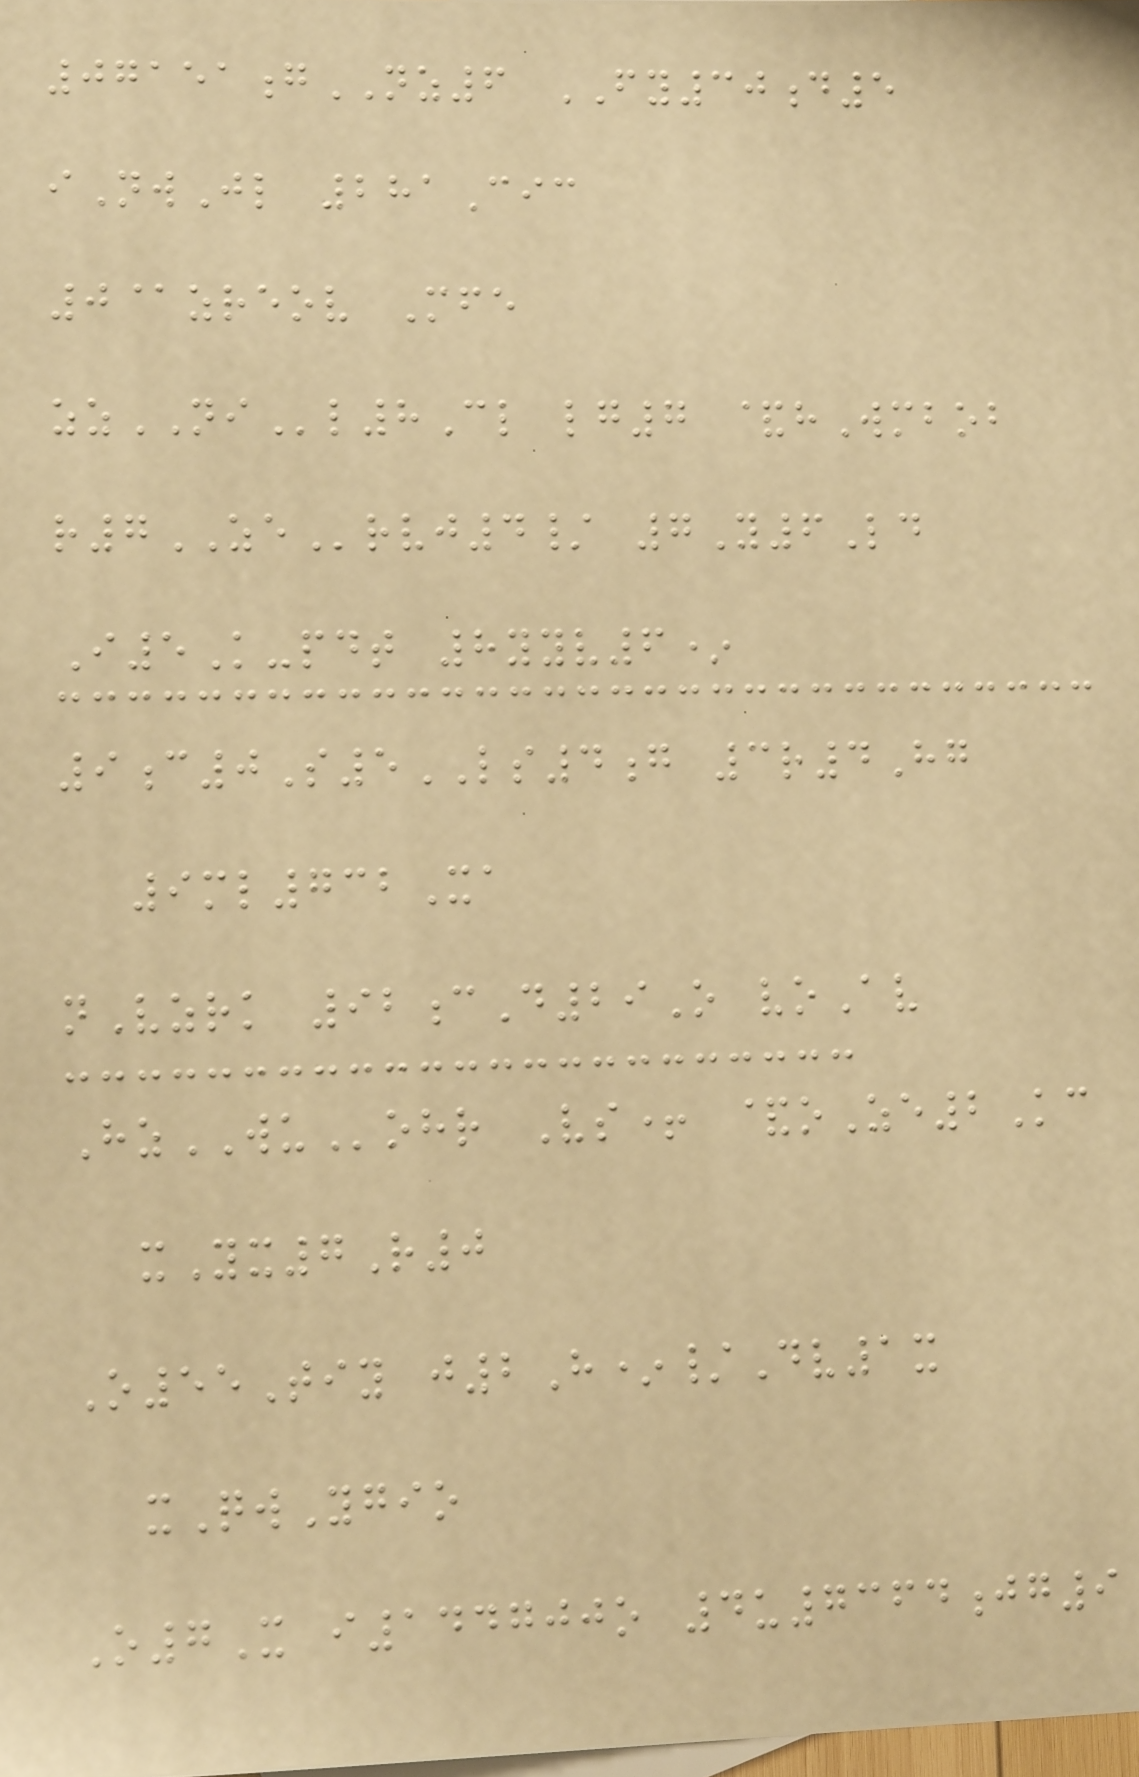07151gNZ6 FY30d5
iNwJl 281Cic
0@zreov Mfe
zzNIl8Cl lg7 &hWmbob
r7ZErvj4/ 7Y6Ld
I5K-pdt 8yyv6*
9c0S5LS4g 3r4Hg
9ml732Xa
nVzrk 92cD29O voAv
HzWUohr Vs+ &oZe2Kc
xYx7R0
O55Tiy j2H*/Dv1x
xQwYgio
O7X i144700o 4u7364jg9
